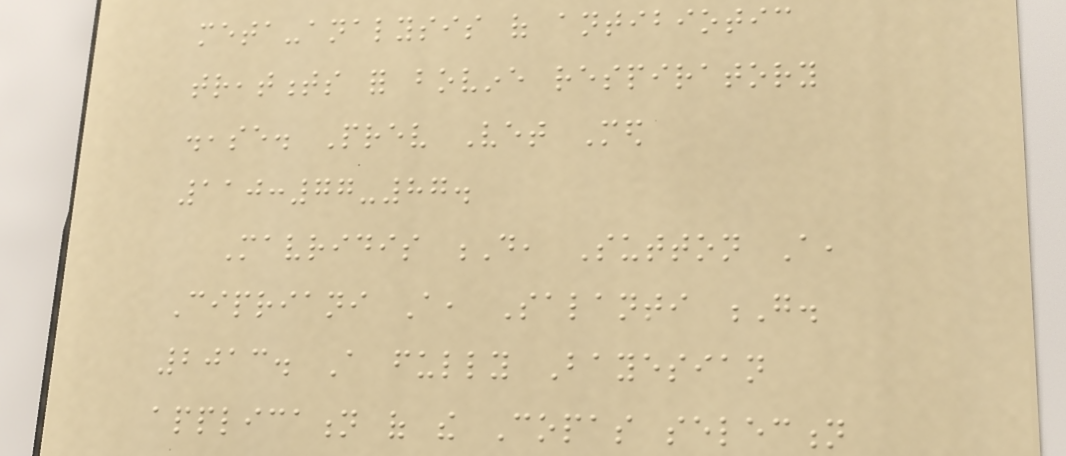meta-analysis of antibiotic
treatments for bovine respiratory
disease. Prev Vet Med
110:77-87.
Mavridis D, Sutton A,
Cipriani A, Salanti G.
2013. A fully Bayesian
application of the Copas selection
